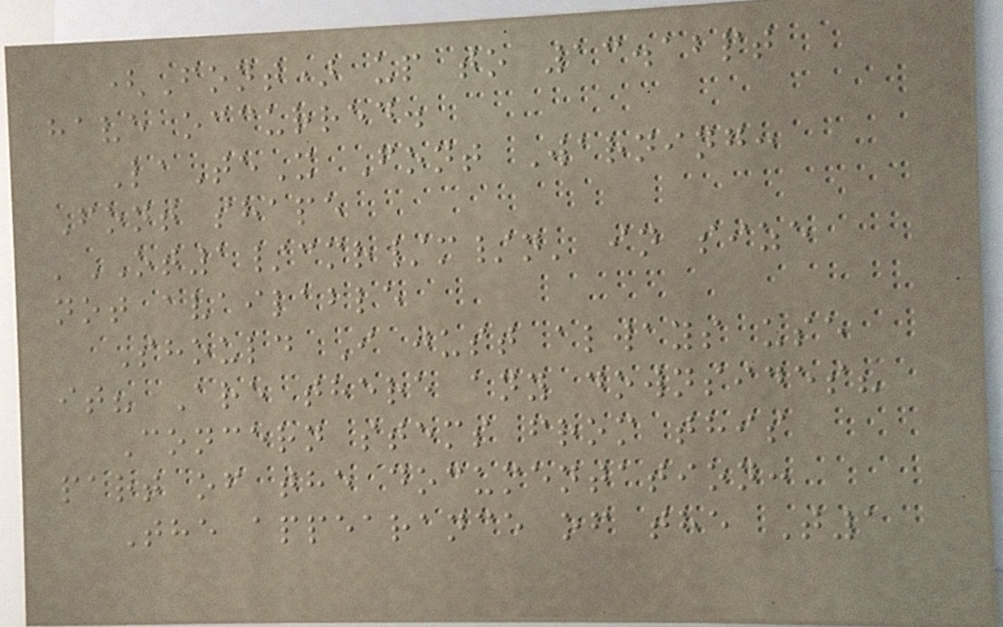(Font) up to 13.12pt
have occurred.
LaTeX Font Warning:
Font shape
'OT1/cmr/m/n' in size
not available
Should I just always use
it? Are there any downsides?
Concern stems from this
part of the documentation:
The appearance of the T1
